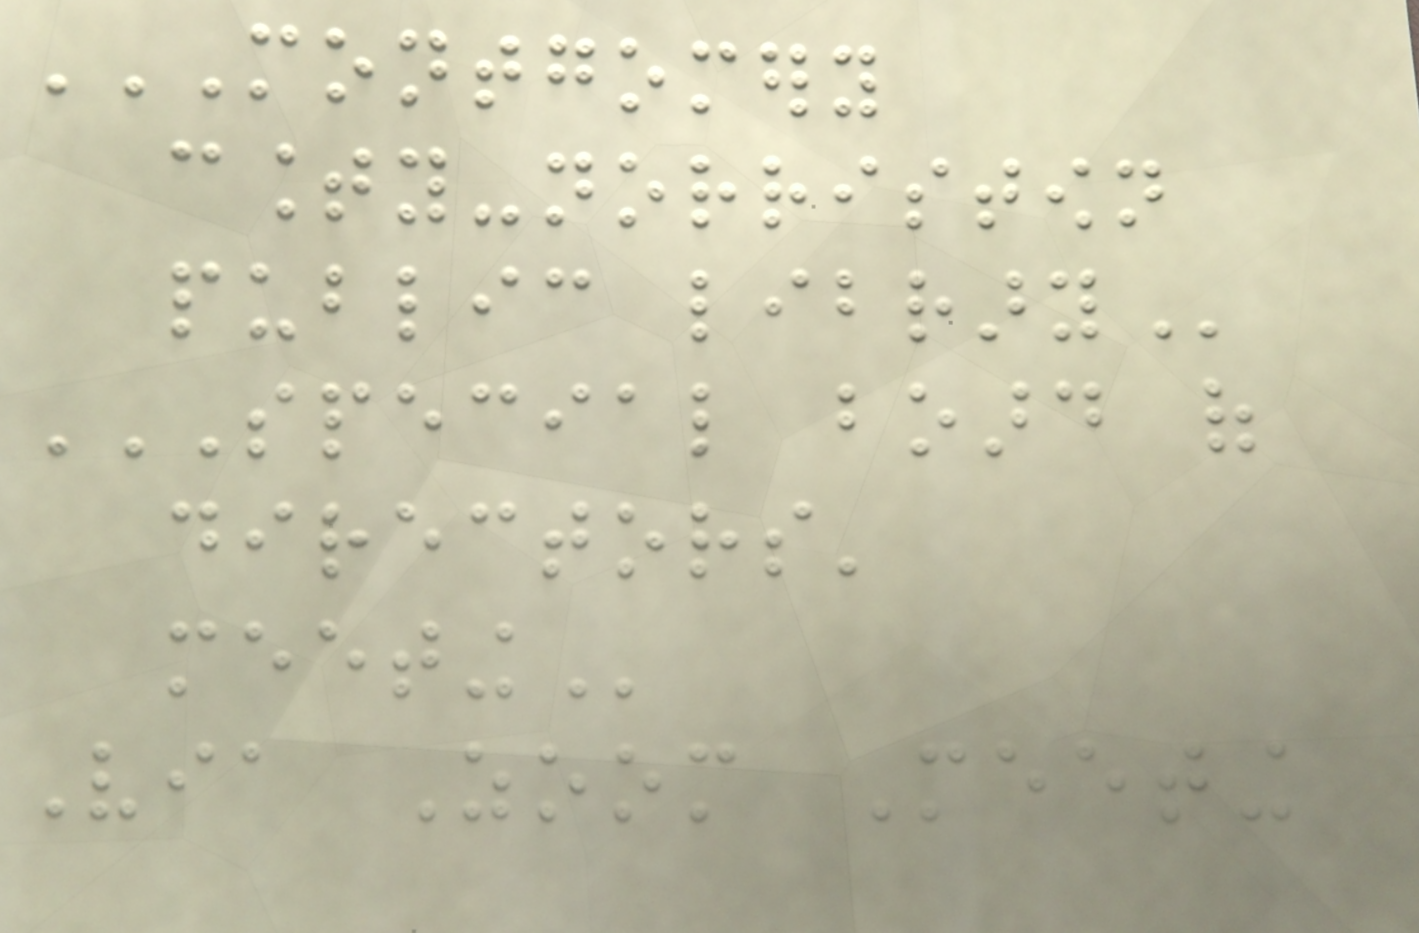MONTGOMERY
COUNTY-NORRISTOWN
PUBLIC LIBRARY
SPECIAL BOARD OF
DIRECTORS'
MEETING
Via Zoom Meeting
